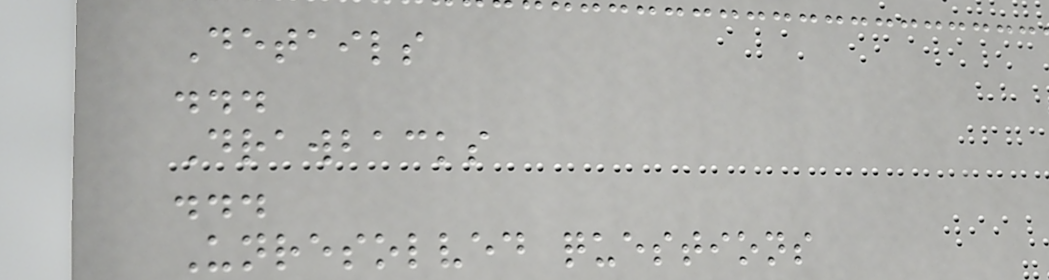Details
...
Drawbacks
...
Unresolved questions
